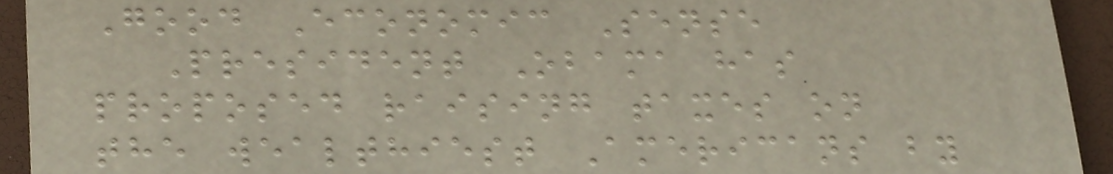Good Economic Sense
President Obama has
proposed raising taxes on
the wealthiest Americans by
